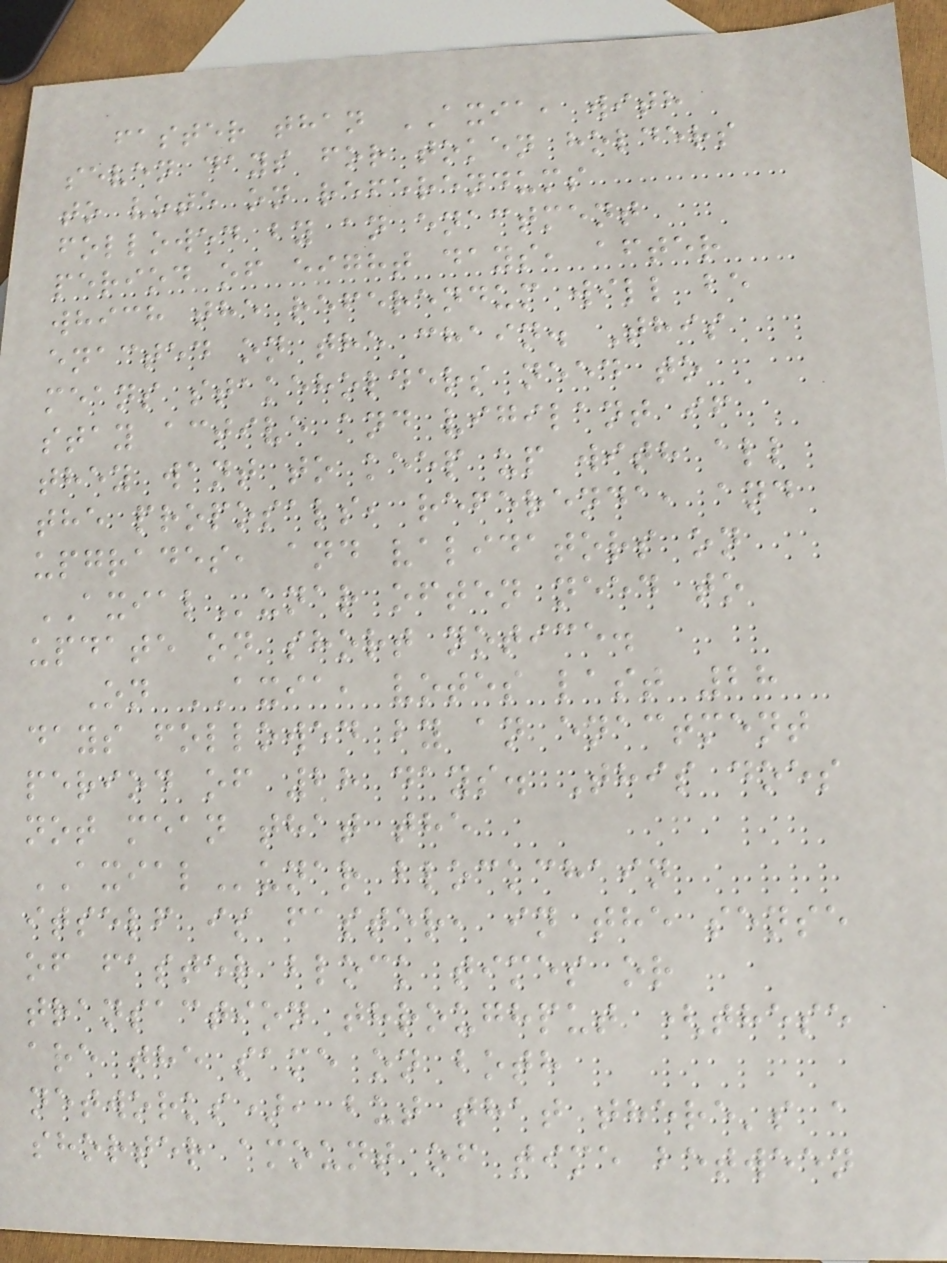faster than AXIA, with
seven days for token holders
to vote on referendums
followed by an enactment
period of eight days, after
which the referendum will be
enacted on the chain. This
means stakeholders need to
stay active and vigilant if
they want to keep up with all
the proposals, referenda, and
upgrades, and validators on
AXIALunar often need to
update on short notice.
On AXIA, votes last 28
days followed by an enactment
period of 28 days. This does
not mean that the
AXIALunar blockchain
itself is faster, in the sense
of faster block times or
transaction throughput (these
are the same on both
networks), but that there's a
shorter amount of time between
